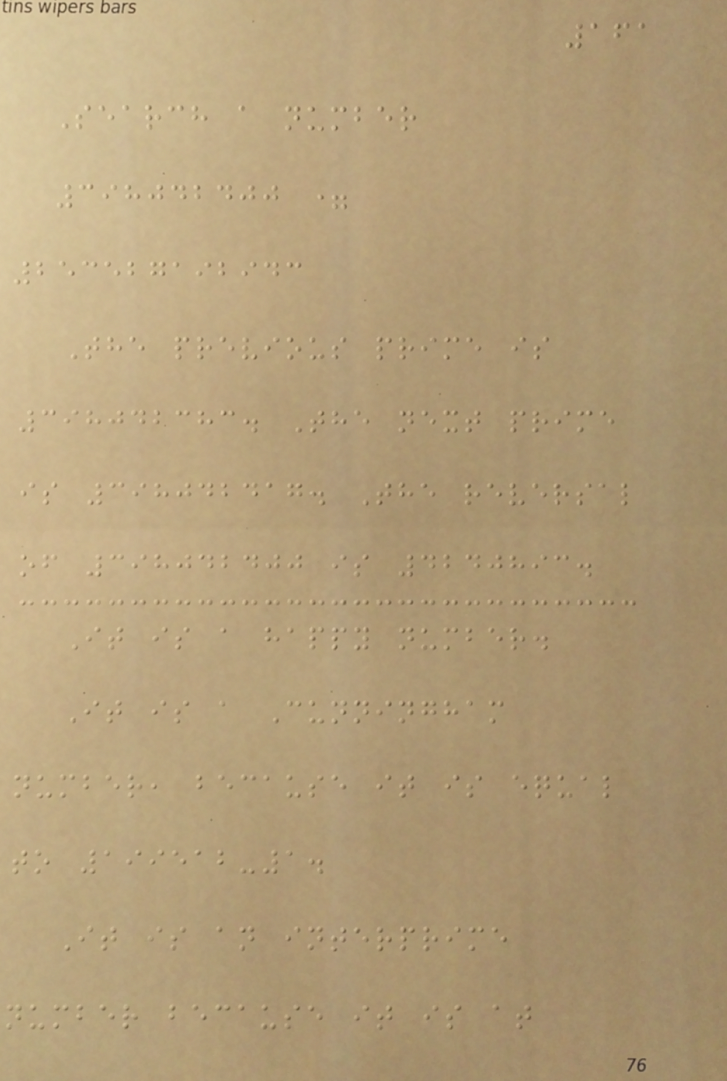161
Search a number
398042400 =
253527192943
The previous prime is
398042383. The next prime
is 398042417. The reversal
of 398042400 is 4240893.
It is a happy number.
It is a Cunningham
number, because it is equal
to 199512-1.
It is an interprime
number because it is at
